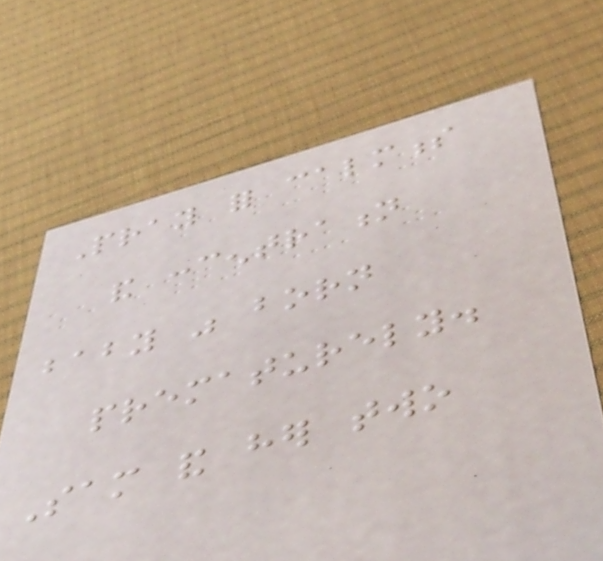Pray for calmness
and concentration
baby was born
prematurely.
Sam and her two
